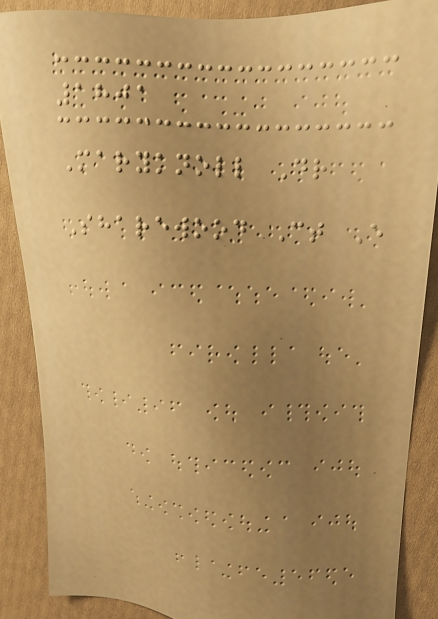1801
Maryknoll Dr
Sharewood Ct E
